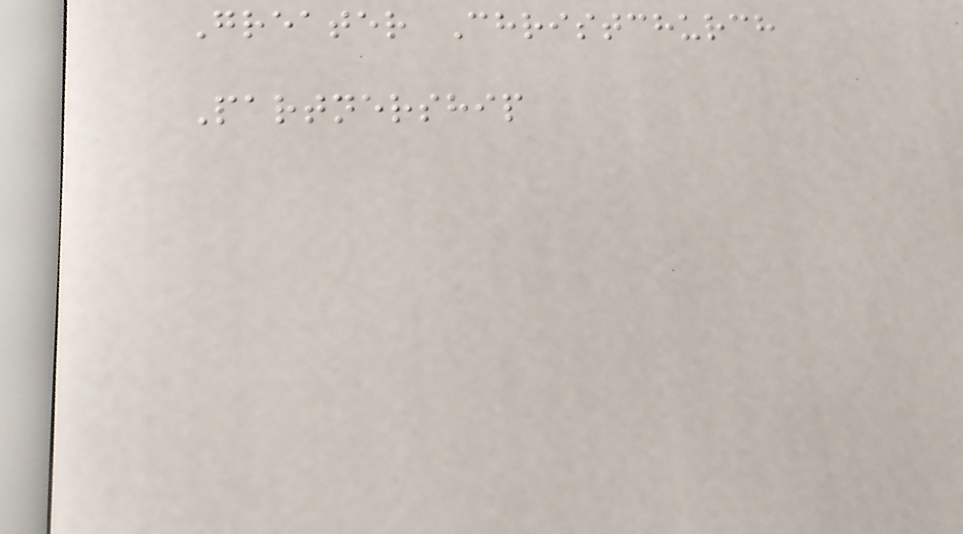Greater Christchurch
Partnership
